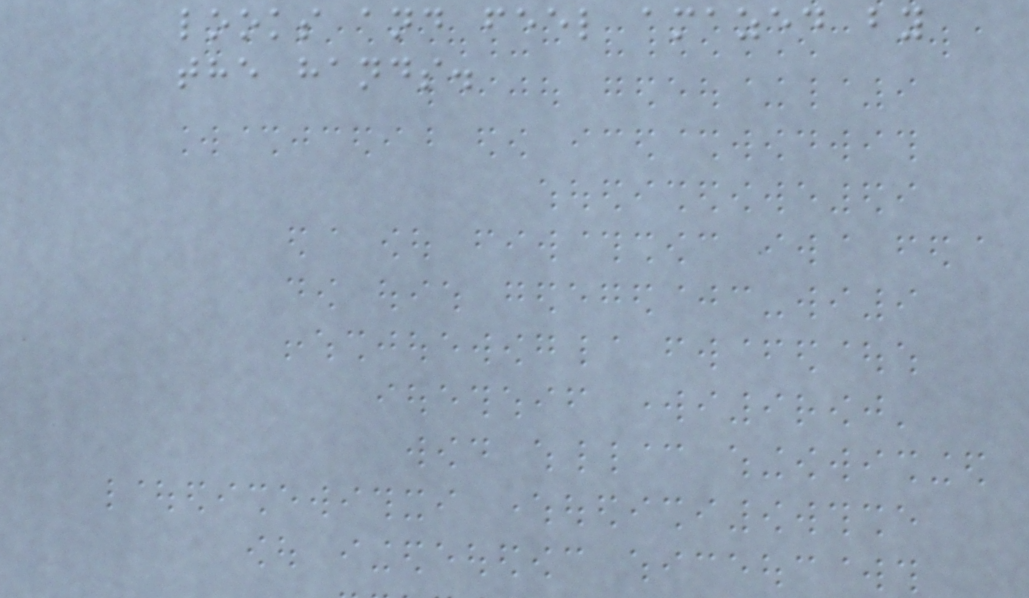looks and feel amazed by
the hands.
